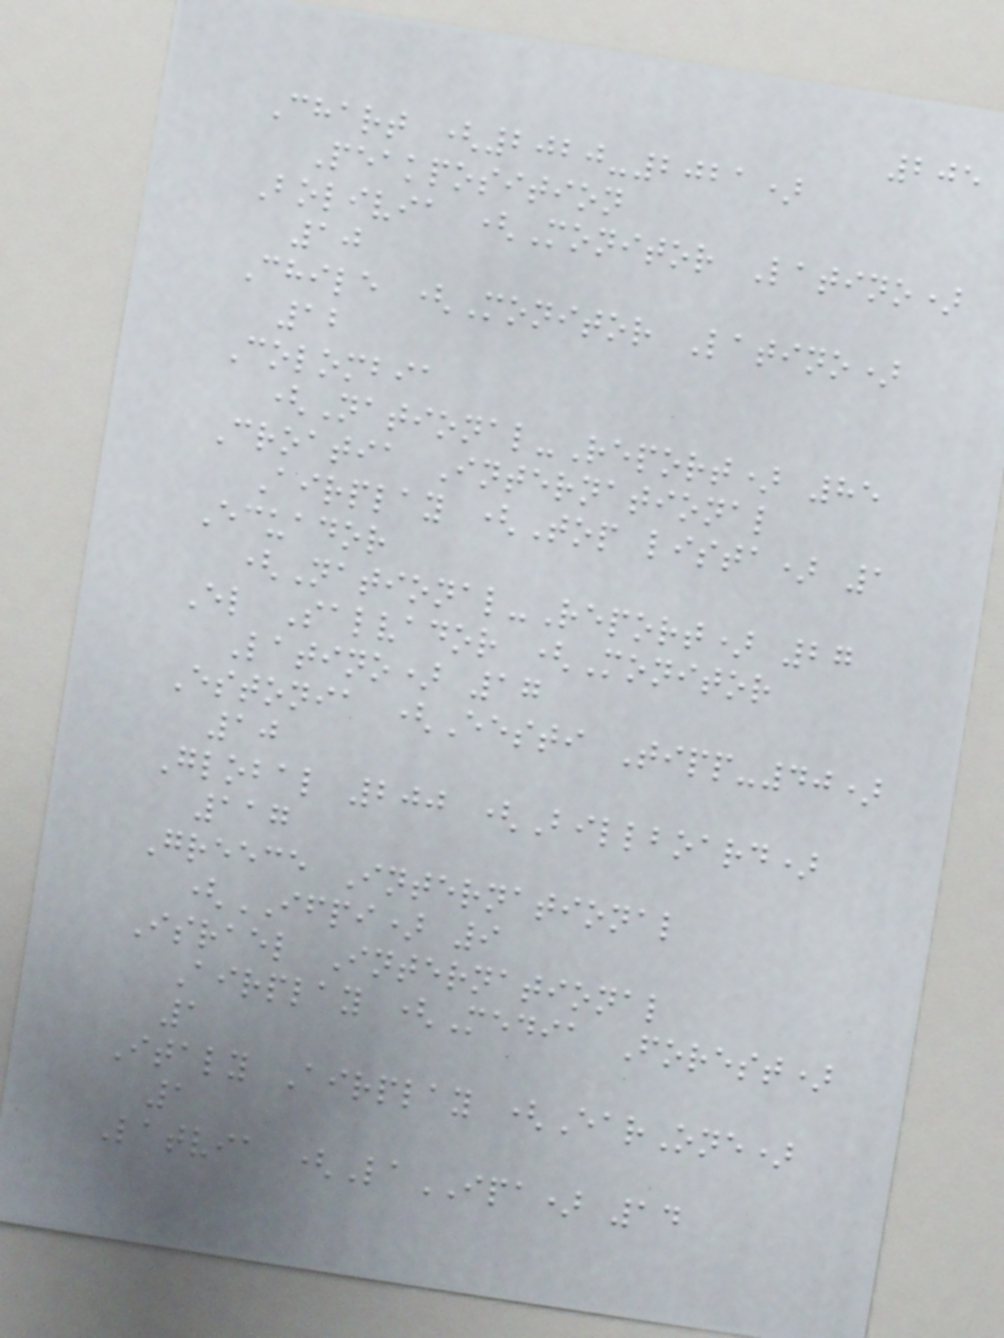205
Chart (2020-2021)
Peakposition
Bolivia (Monitor Latino)
10
Chile (Monitor Latino)
12
Colombia
(National-Report) 85
Croatia International
Airplay (Top lista) 1
Ecuador
(National-Report) 27
El Salvador (Monitor
Latino) 17
Estonia (Eesti Tipp-40)
10
Global 200 (Billboard)
117
Greece International
(IFPI) 9
Israel International
Airplay (Media Forest)
1
Italy Airplay (EarOne)
1
Latvia (LaIPA) 14
